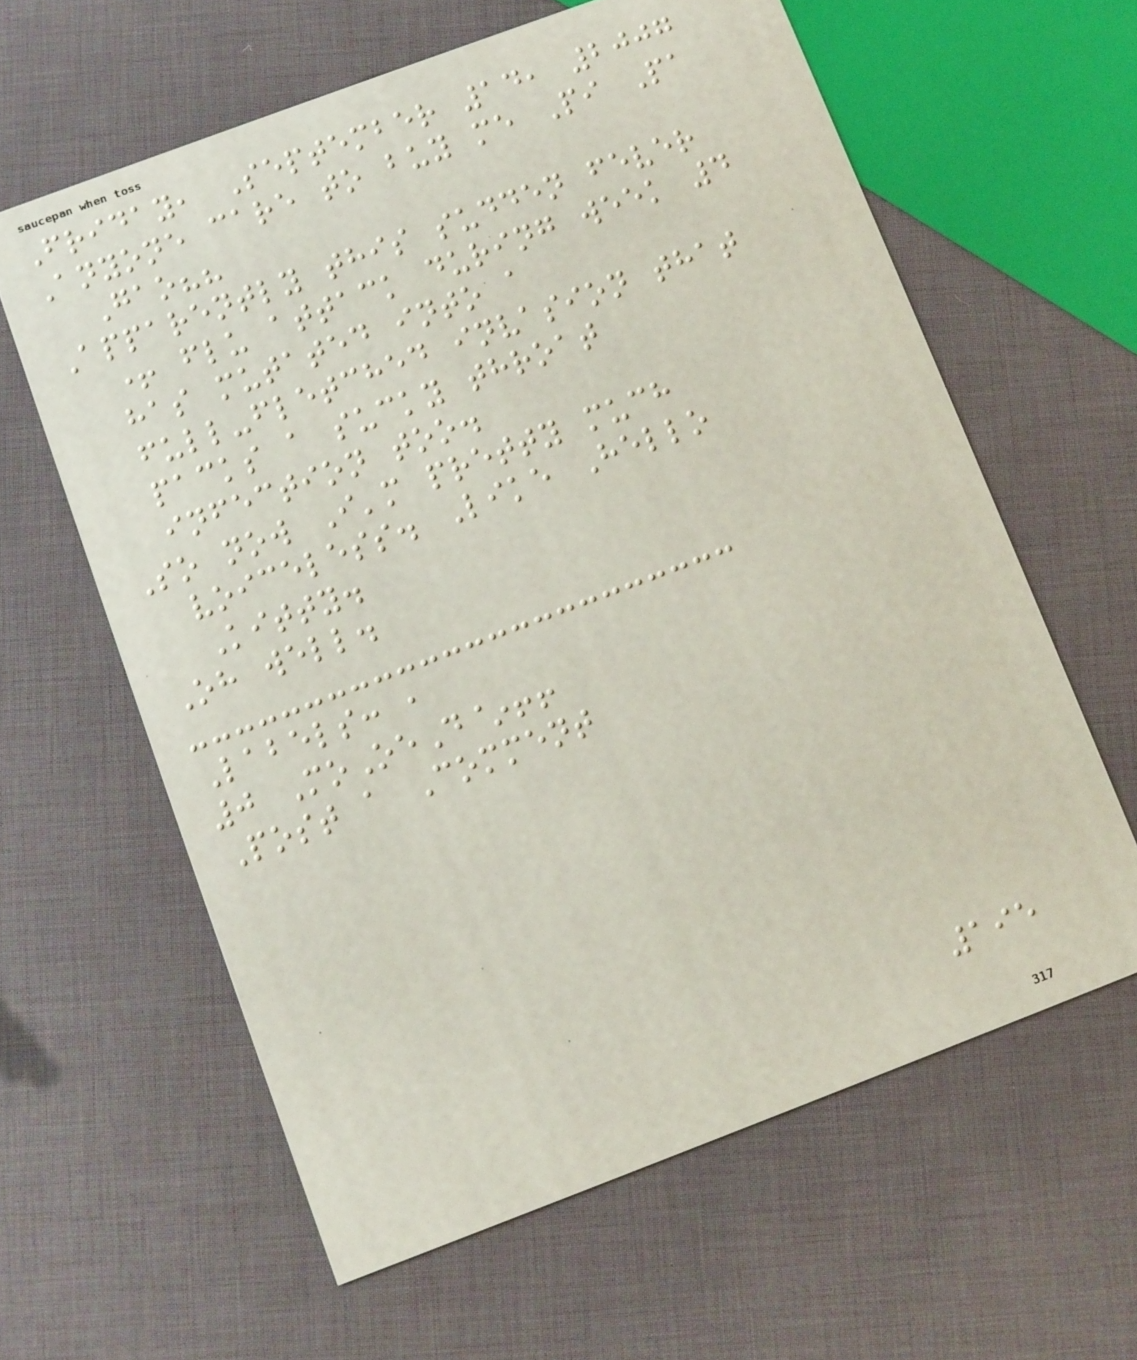Friday, September 14, 2007
Anyone care to buy me Pi Pa
Gao??
Apparently this sudden fever
+ flu attack during week 4
has mutated into a
full-fletched invasion that
packs a sucky throat
infection too.
So now I'm pretty much
voiceless. Like Hello
Kitty.
Oh well.
Labels: ,
0 MoOeD~!!
Post a Comment
195
